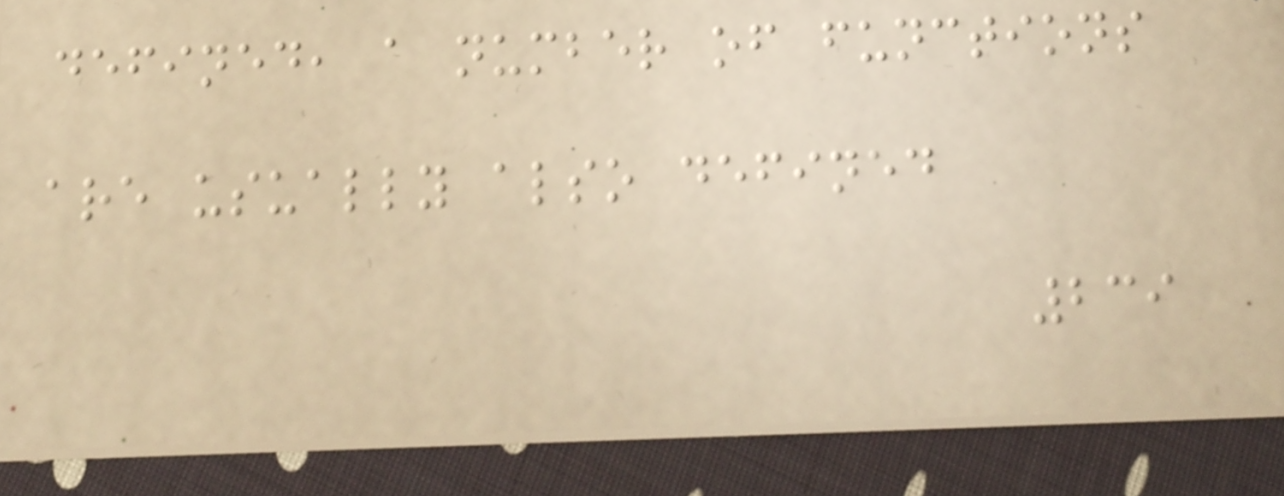defined, a number of functions
are usually also defined
239
